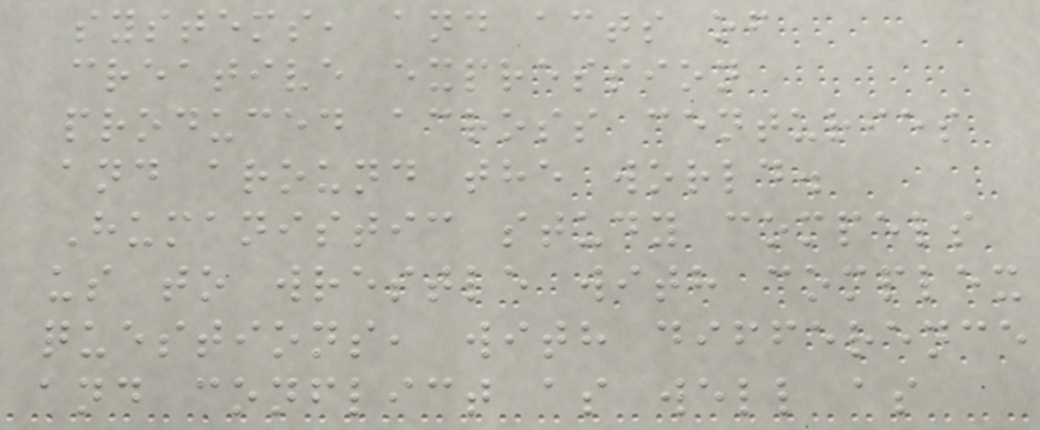systems, and acts of
creative expression
produced across centuries
and around the world.
Humanistic study compels
us to wrestle with complex
questions, with difference
and conflict as well as
